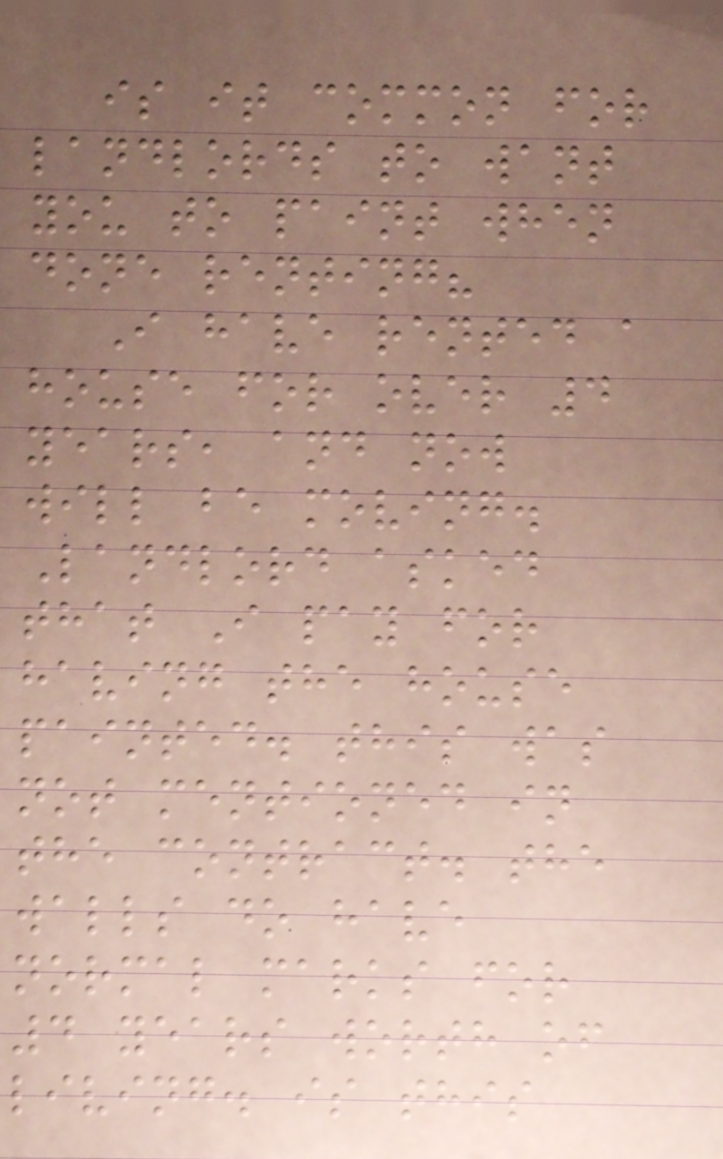is it common for
landlords to want
you to paint when
done renting?
I have rented a
house for over 4
years, and now
will be moving.
Landlord asked
that I pay for
having the house
painted. this was
not mentioned in
the contract. the
walls do have
normal marks for
4 years worth of
living. is this
